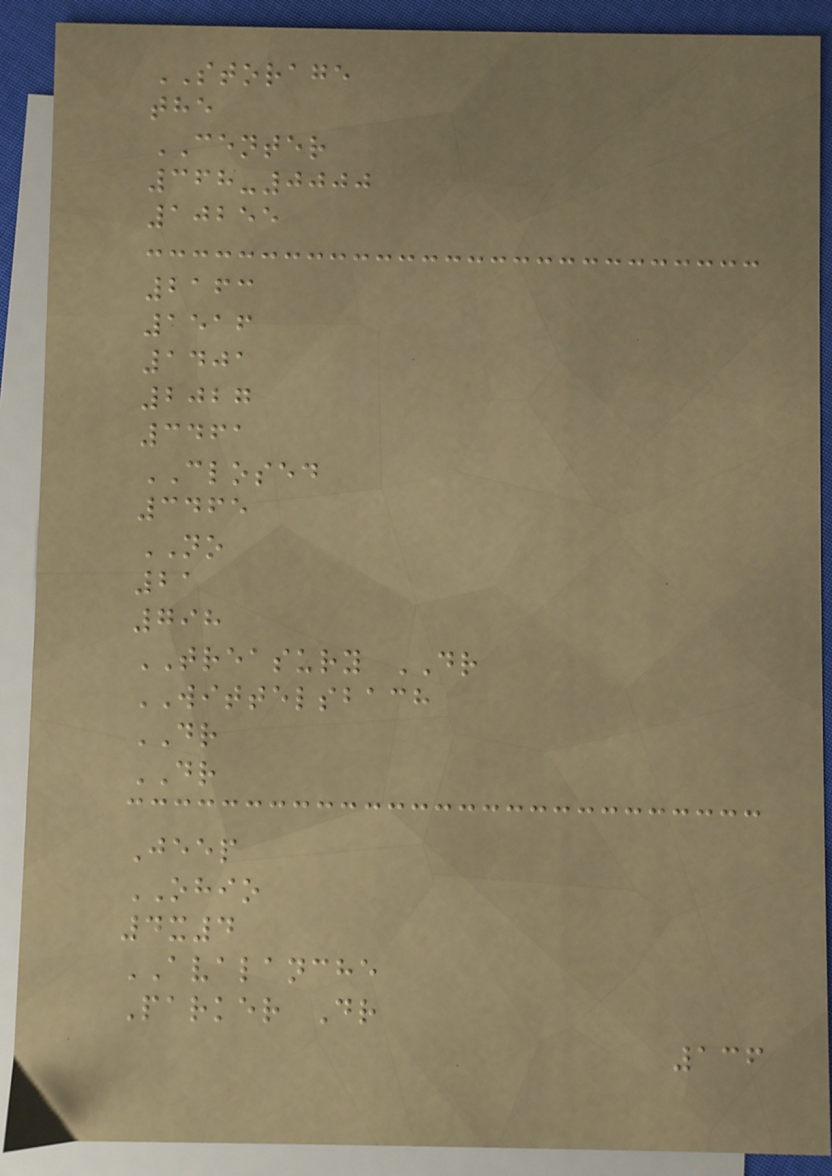STORAGE
the
CENTER
368-0000
10255
2163
1516
1401
2027
3461
CLOSED
3465
NO
21
798
TREASURY DR
WITTELSBACH
DR
DR
Jeep
OHIO
4x4
AVALANCHE
Parker Dr
136
